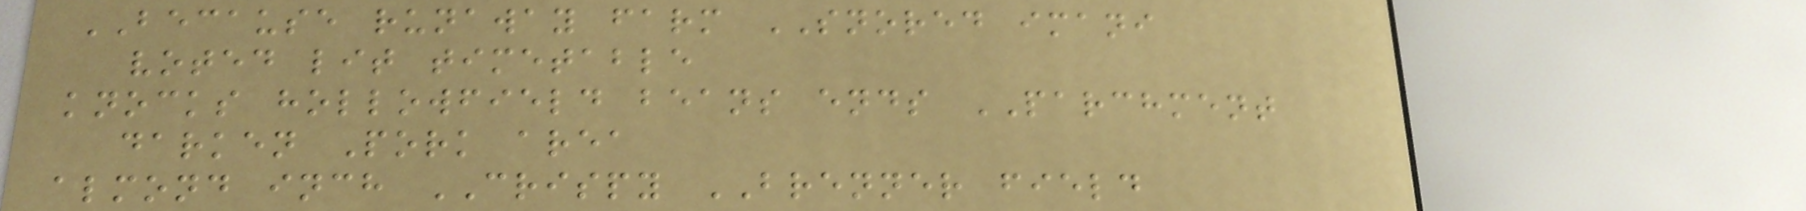BECAUSE runaway farm SNORED imani
voted lit timetable
knocks hollowfield beans ends PARCHMENT
darken Pork area
almond inch CRISPY BRENNER field
